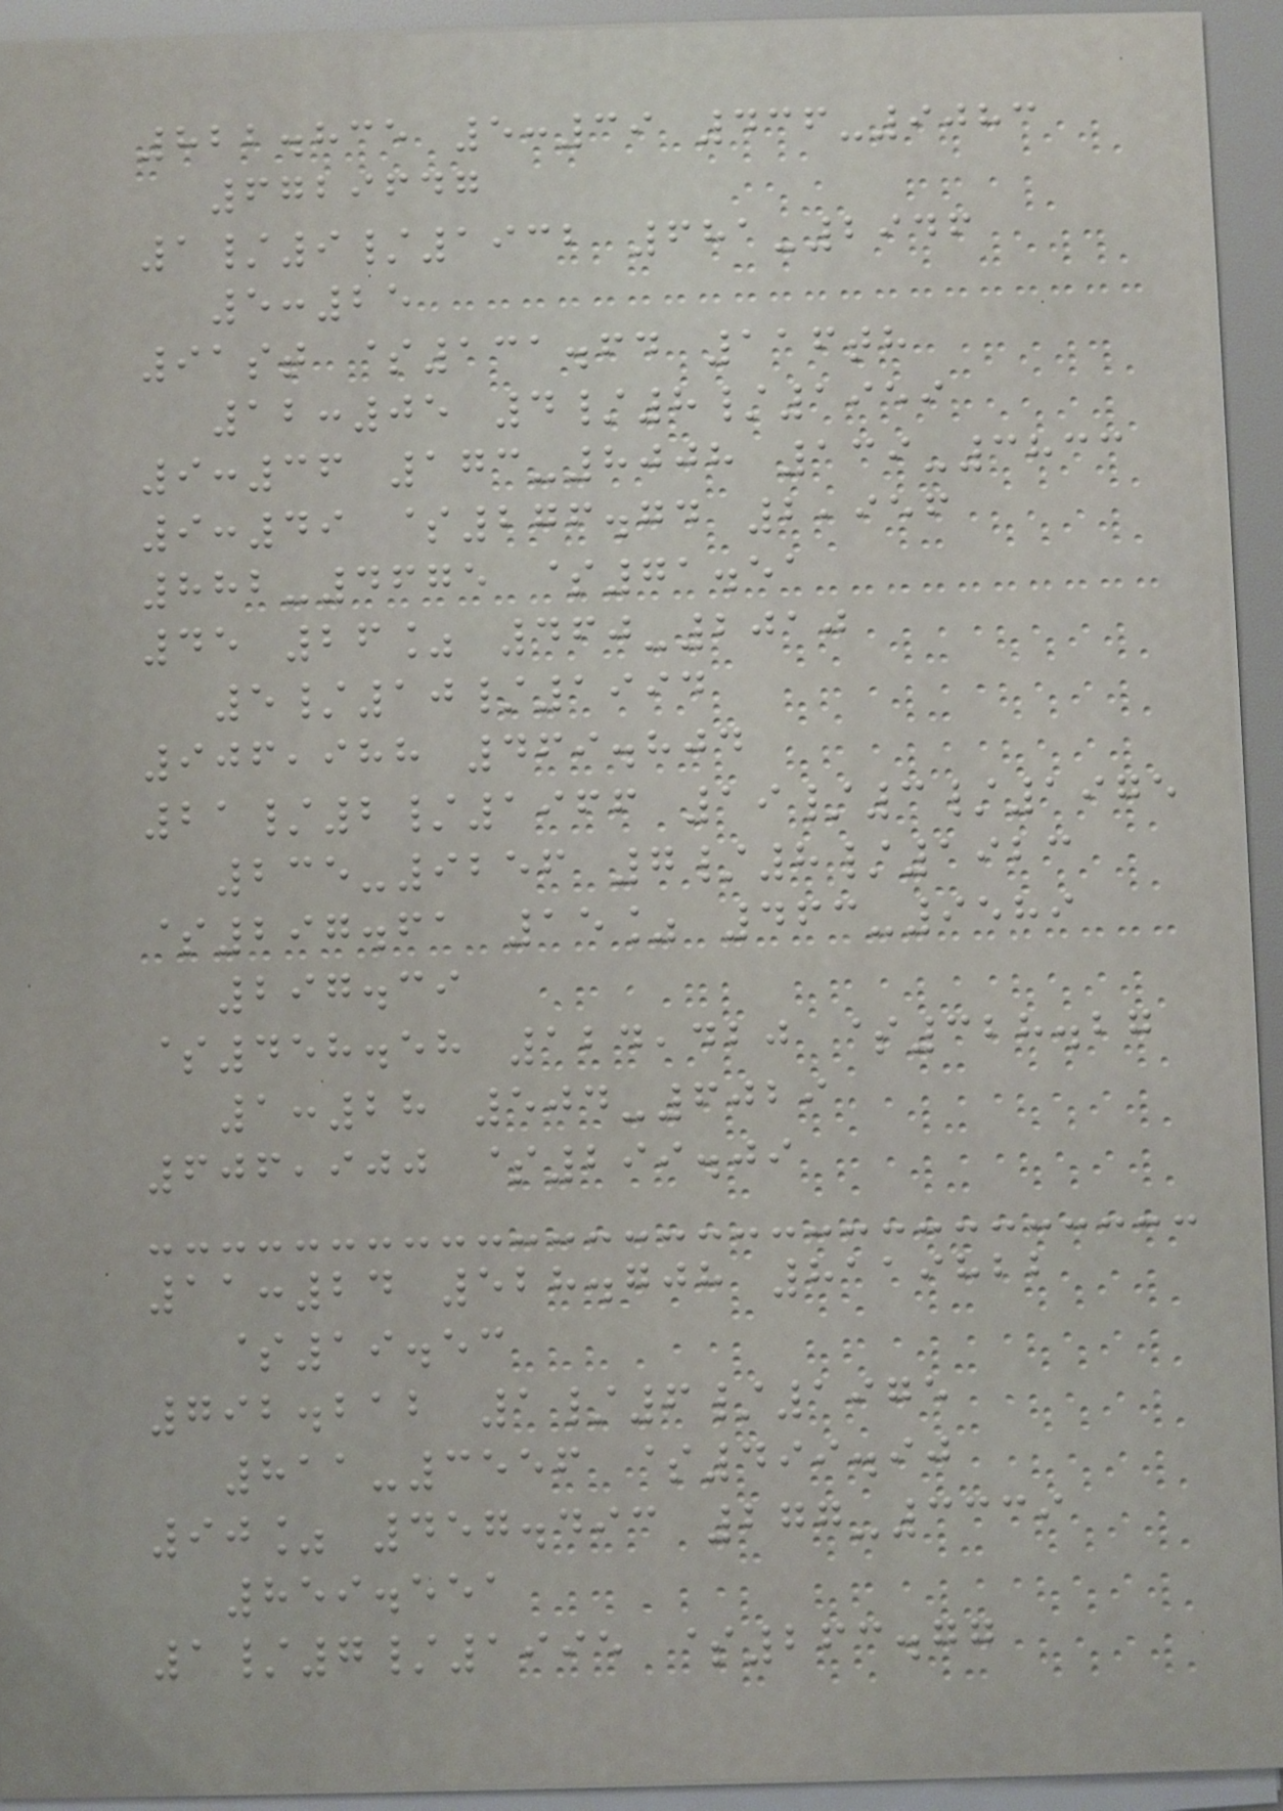822.835 5:39 436-9083
6729647
1/9/1932 681-2946
5:25
91st $131.64 116th
12:05 4/8/1959
9:36 173-8008 139-3833
9:49 $276.74 2,956
882-4675 $71.51
45 26% 460-2010
5/10/1994
906,988 469.804
21/2/1966 19/3/1975
235-9256 7/8/1923
$297.61 15% 463-9589
297.39
$458.58 124,420 $328.27
1:28 504-6029
606,900 $299.09
11:24 528.708 8119822
$19.53
792.212 1/6/1975
811-3556 $499.90
90% 457.493 277-3339
859.551
1/7/1995 $263.77
